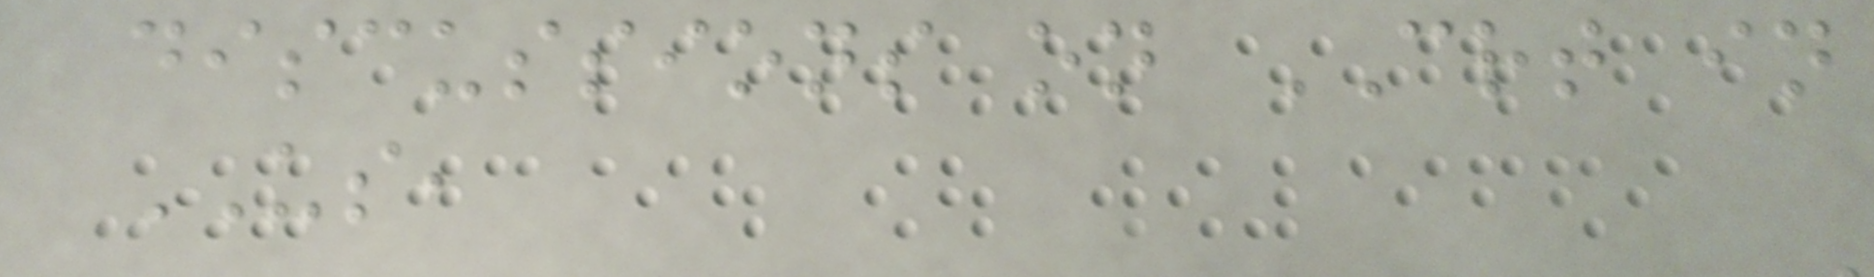discussions on CRT in
US,
